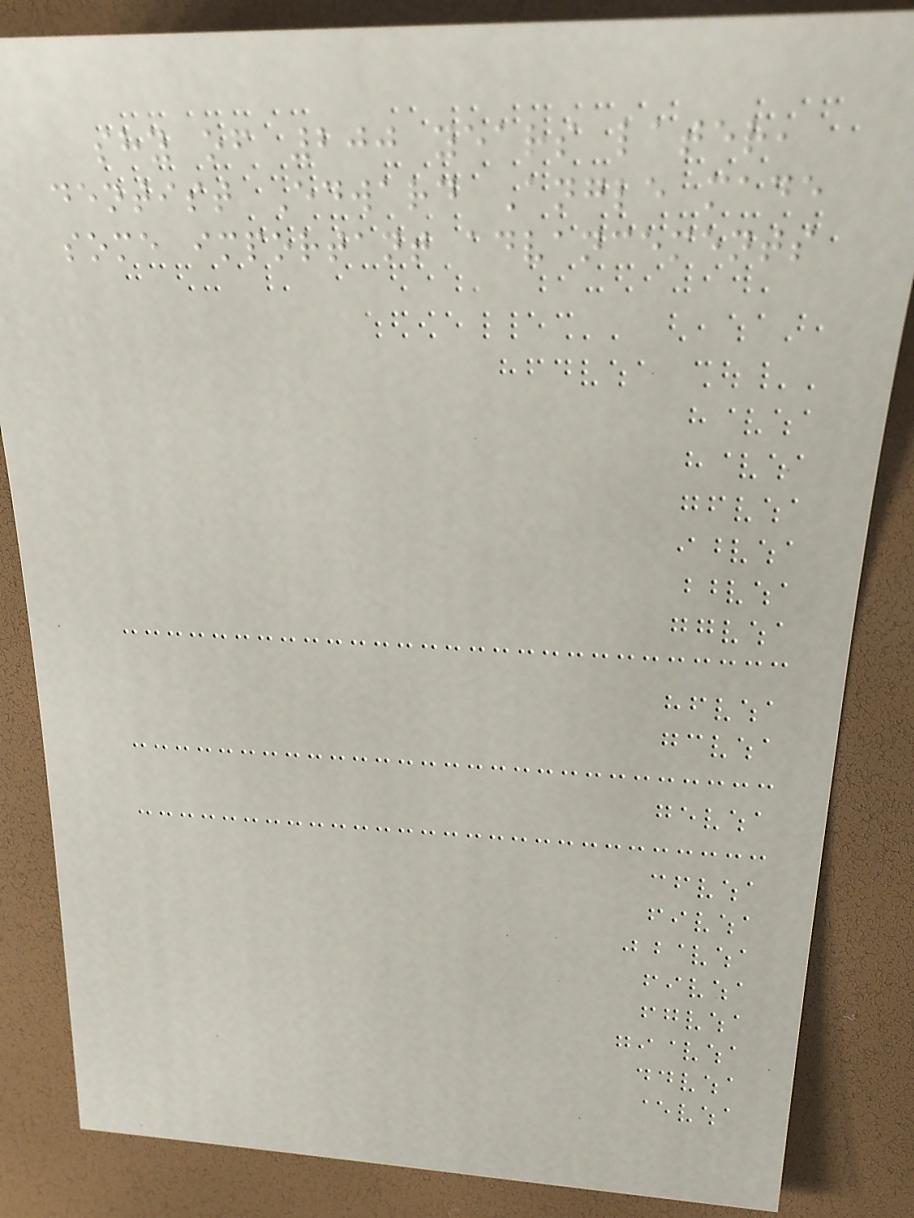shy of 200 years later,
dentist Edward Angle made
some important advancements
